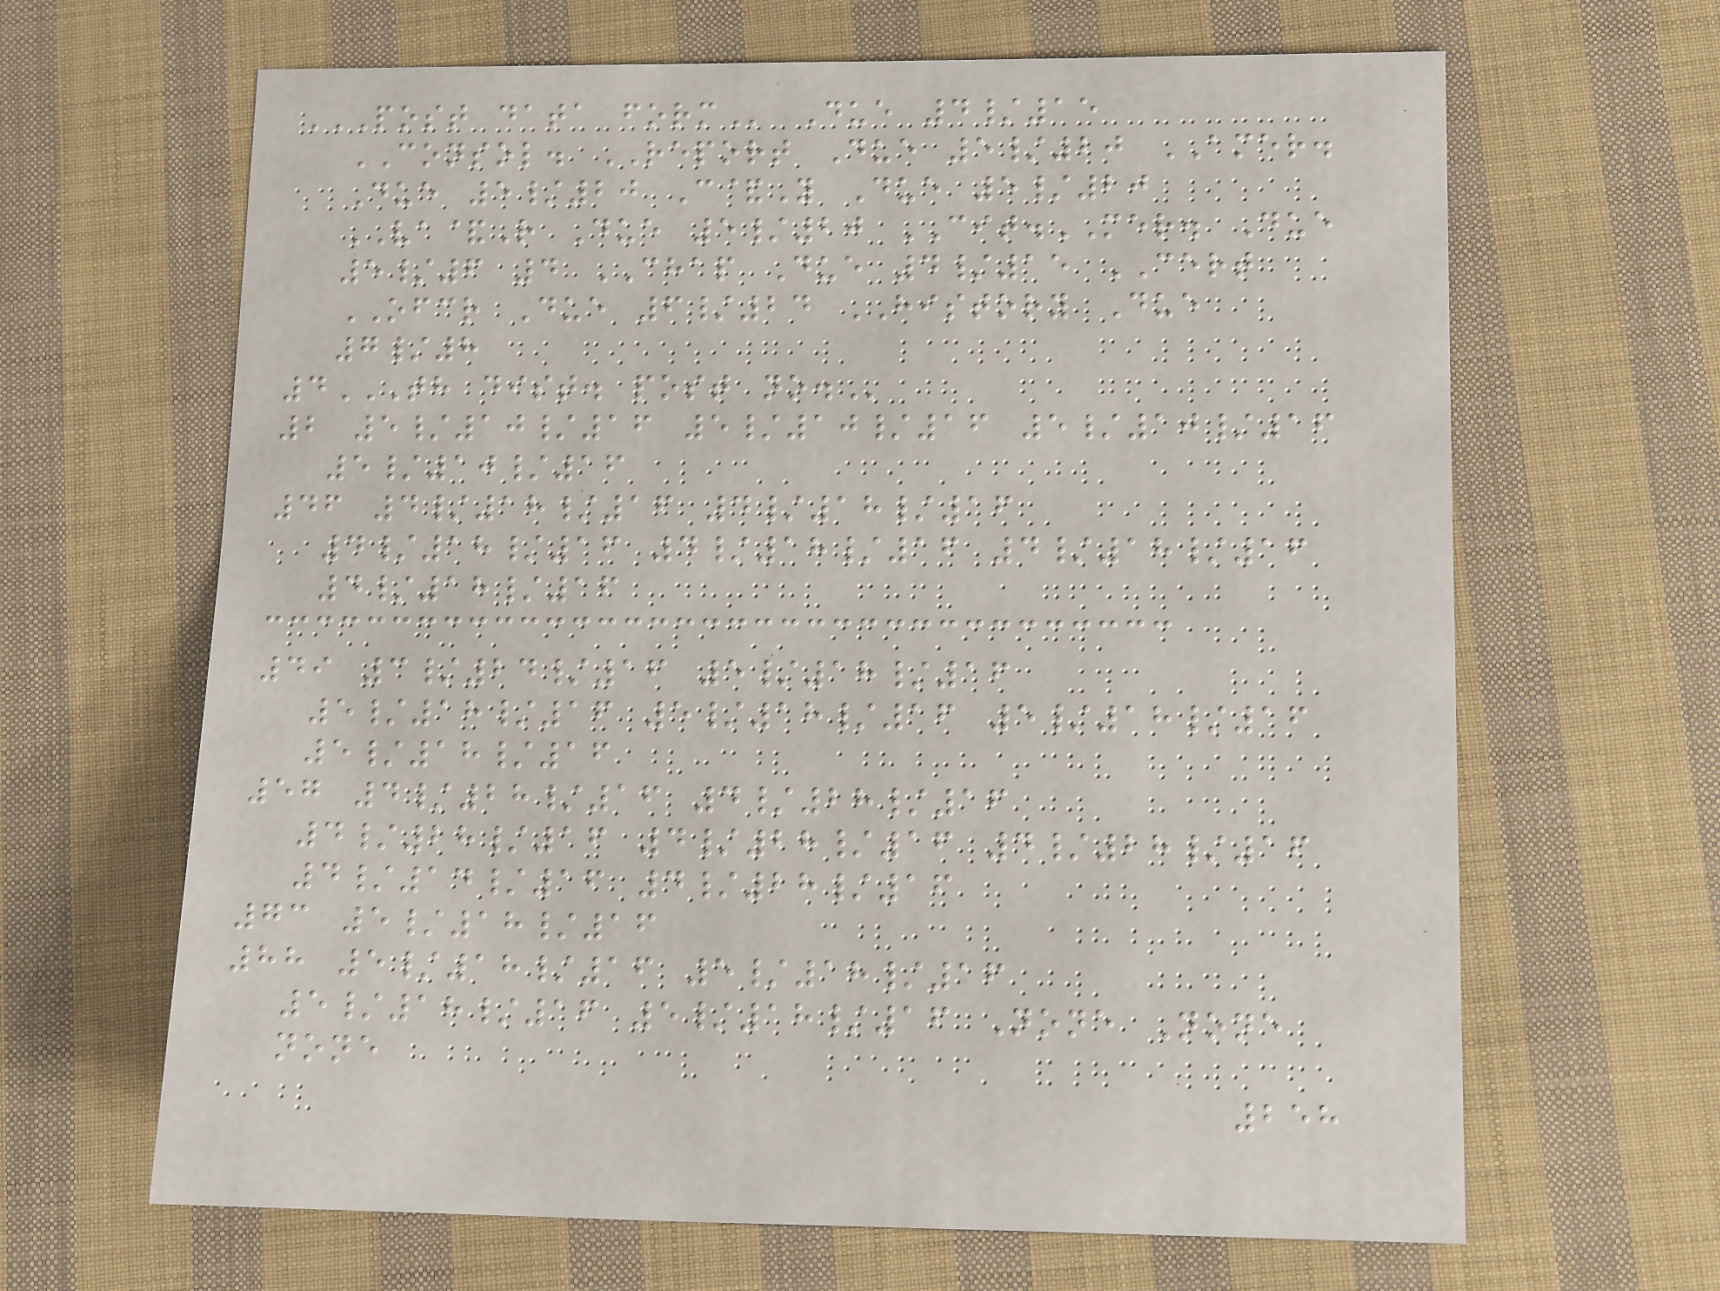POST DATA FORM Due 4/15
CONSOL. REPORT Due 5/20 AMER.
Due 5/20 C&Y Due 5/20
VA&R Due 5/20 CIT.MER. Due
5/6 4 CHAP Due 4/15 CERT
OFCR Due 6/24 HISTORY Due
7/8
4TH DIST. POST NO.
2 5/10/16 5/10/16 5/10/16
5/10/16
46 4/18/16 4/18/16
4/18/16 4/18/16 4/18/16
4/18/16
49 3/24/16 5/18/16
5/18/16 5/18/16 5/18/16
5/18/16
57 4/28/16 4/28/16
4/28/16 4/28/16 4/28/16
4/14/16 4/28/16
73 5/18/16
88 5/18/16 5/18/16
5/18/16 5/18/16 None None
none
258
